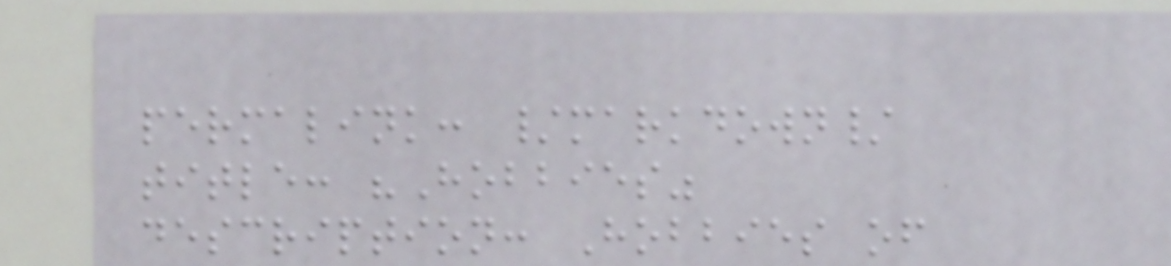permalink: /markdown/
title: "Hobbies"
description: Hobbies of
